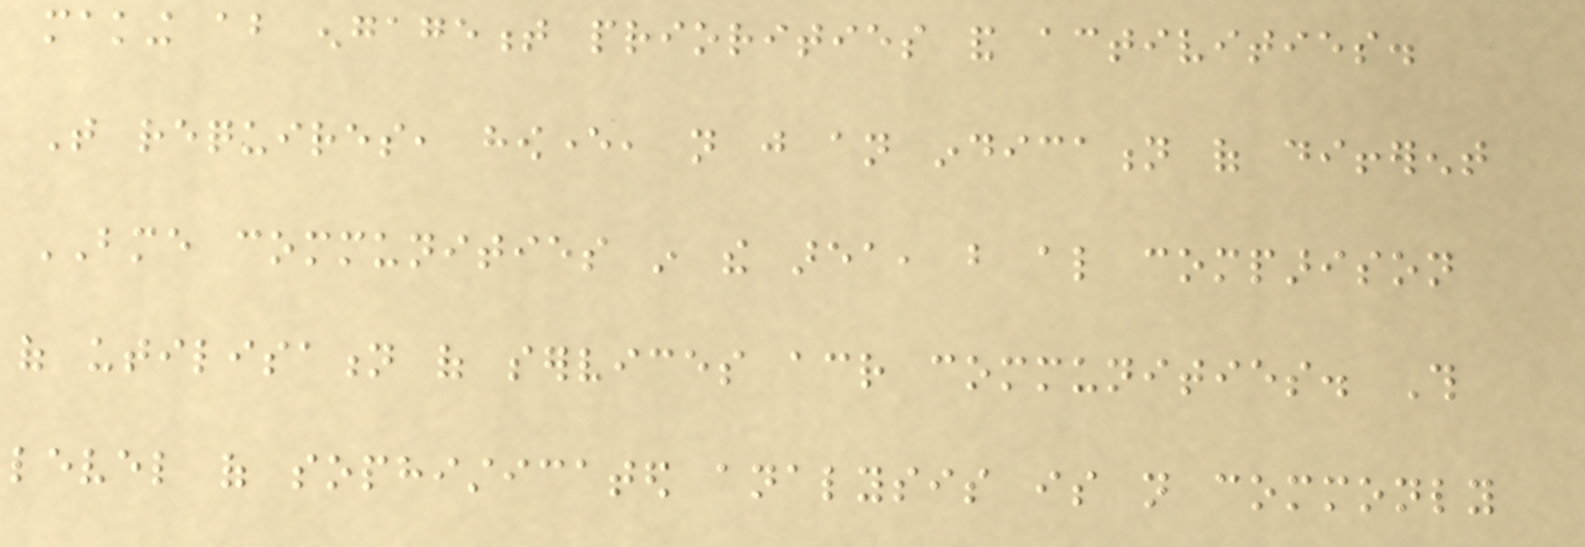making about engagement priorities and activities.
That requires, however, not just an indication of different
BME communities in the area, but also comparison
of utilisation of services across communities. This
level of sophisticated analysis is not commonly
